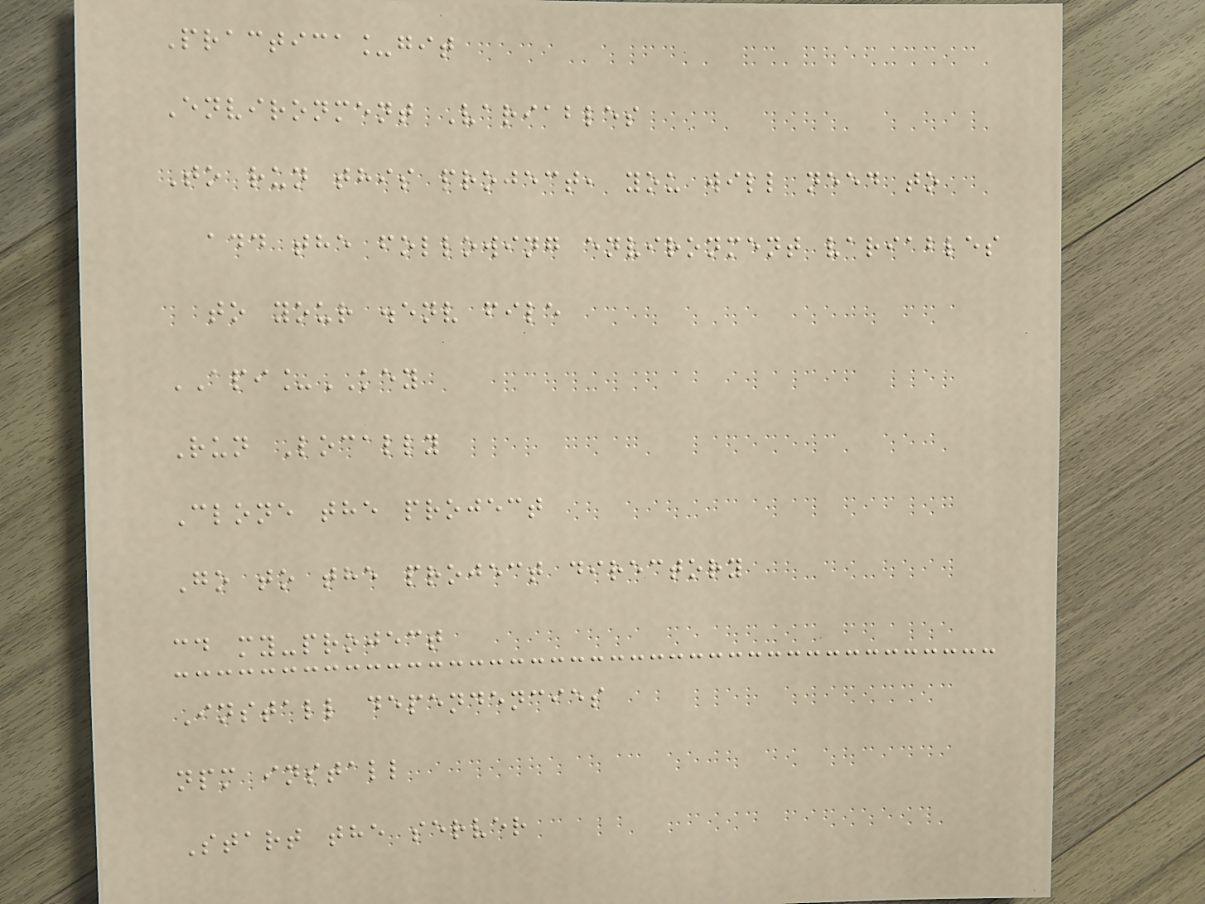Practica_git
Environment Variables
To run this project, you will need to
add the following environment variables
to your .env file
API_KEY
Run Locally
Clone the project
Go to the project directory
cd my-project
Install dependencies
npm install
Start the server
